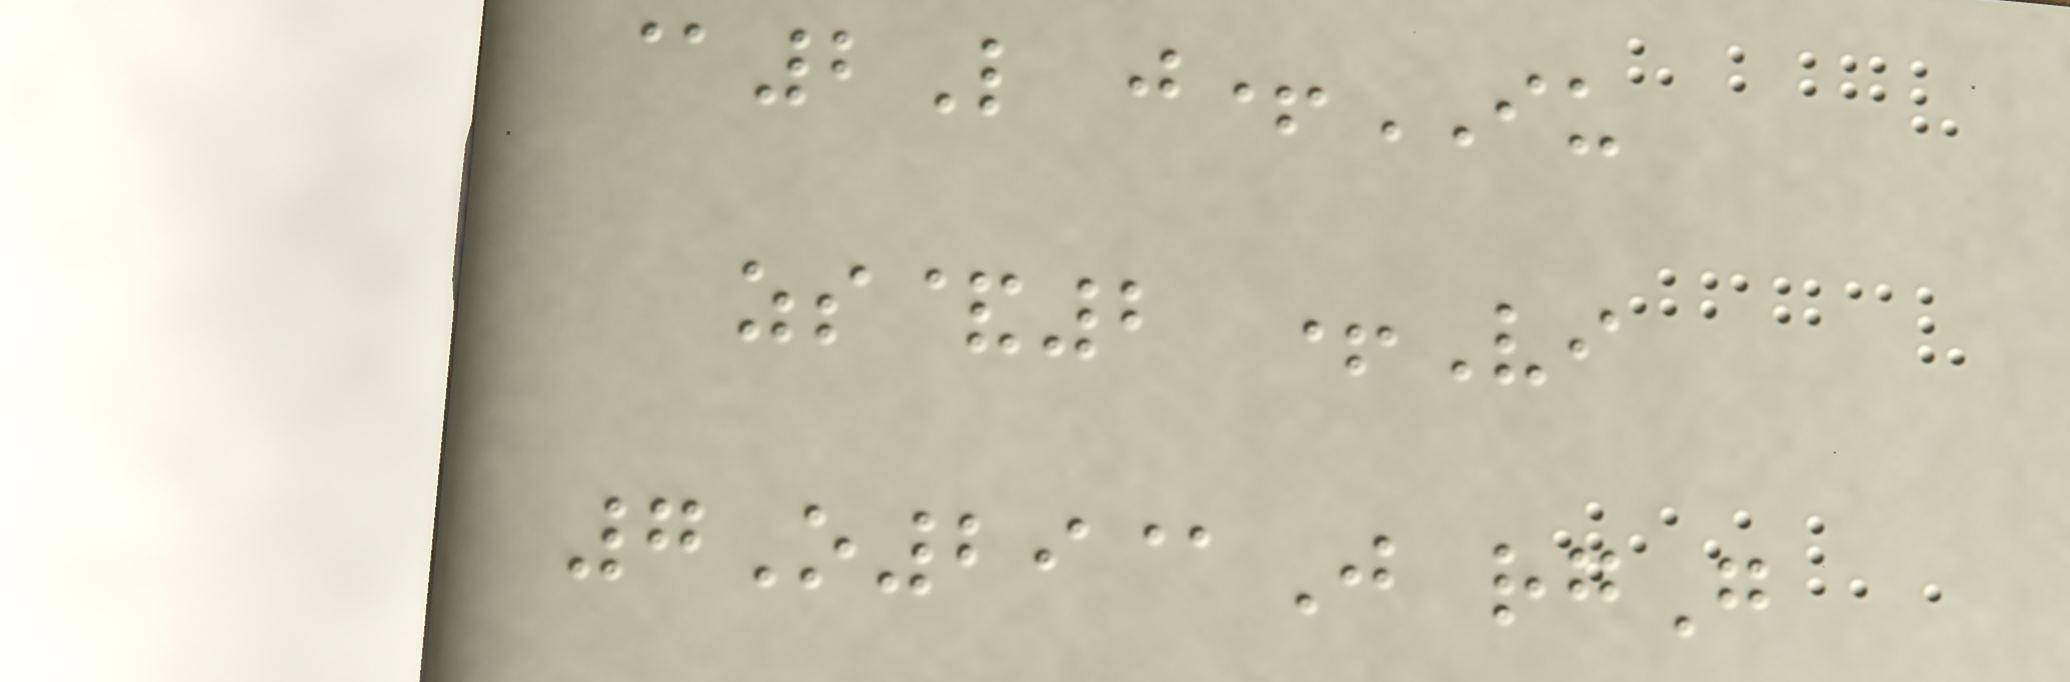@2L j+IU
zs&2 +Vi
7O29@J rgG
